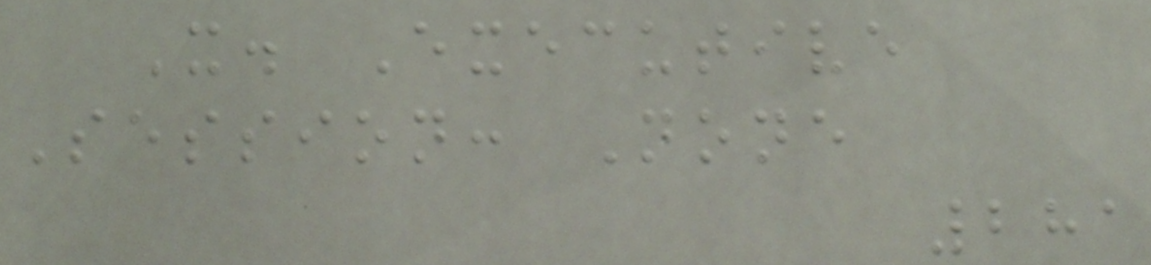X. Executive
Session: None
281
